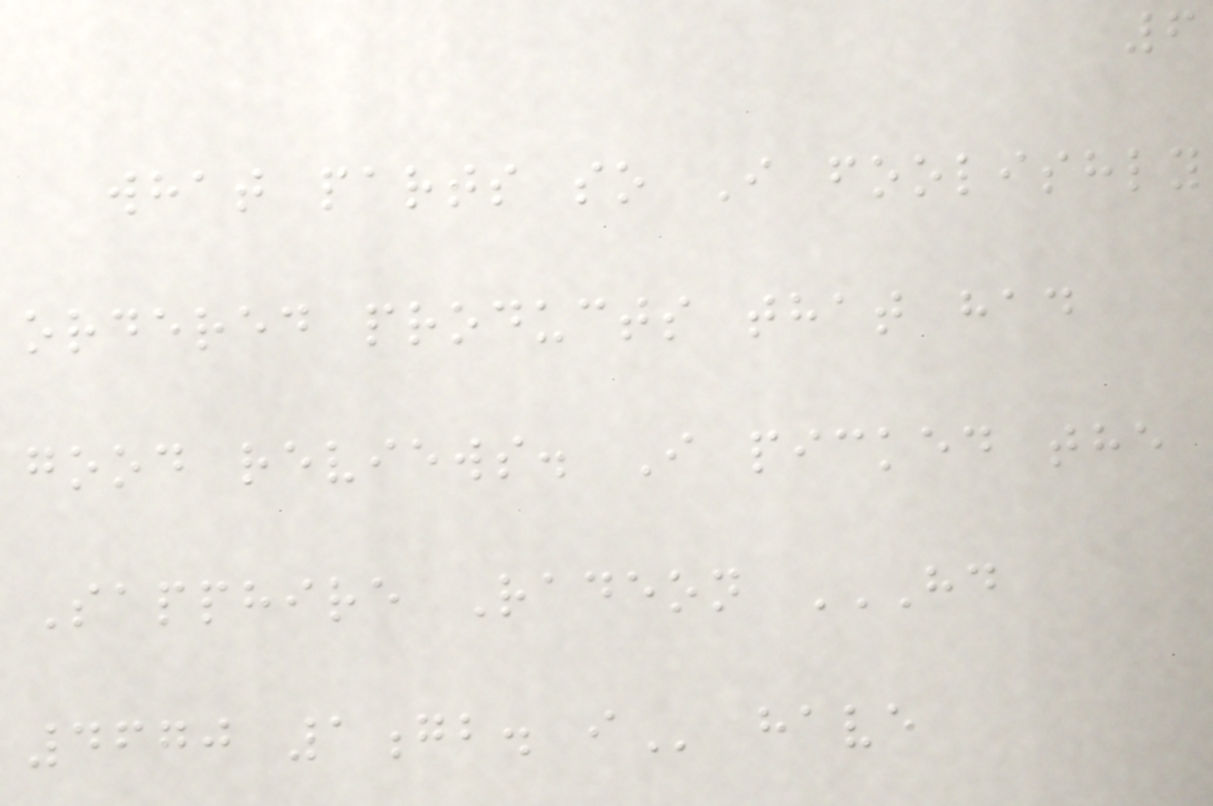6
what parts so I foolishly
ordered products that had
good reviews. I picked the
Sapphire Radeon HD
4670 1GB. I have
